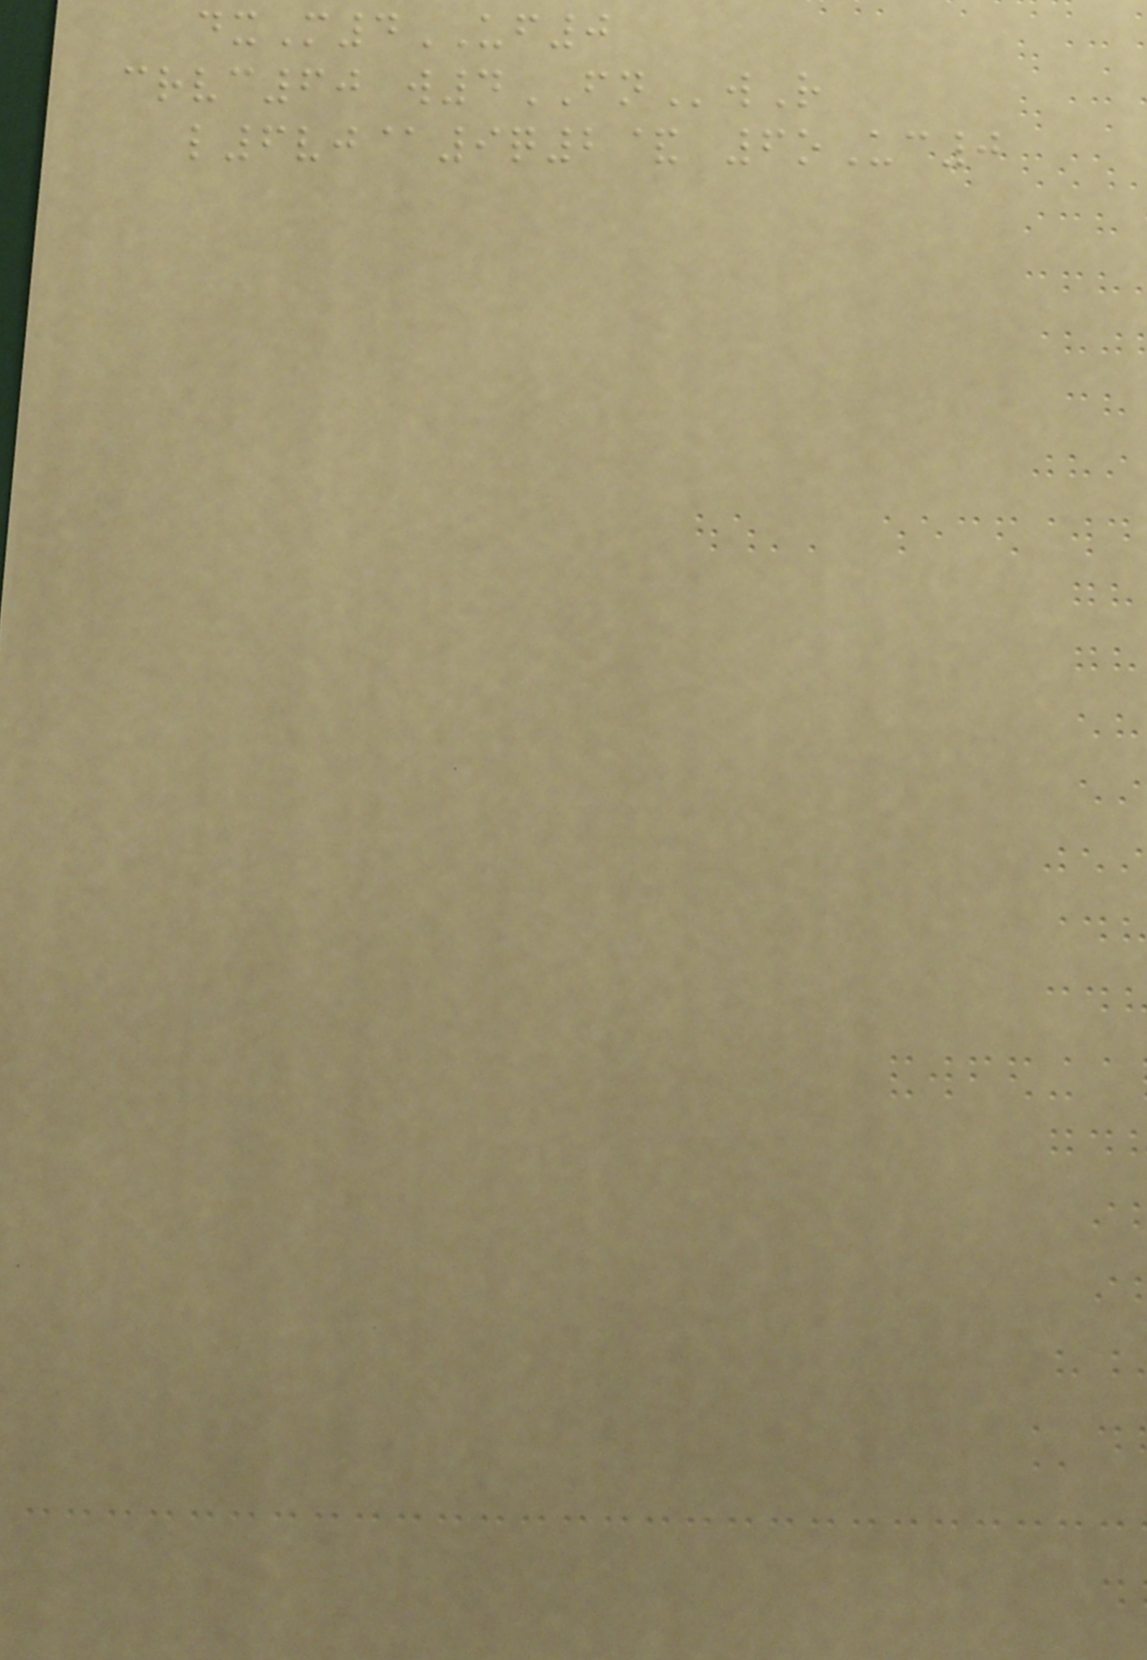dxM4UF0
crvc60 w4FNwR
l6vj@9q2& 6oUc0
